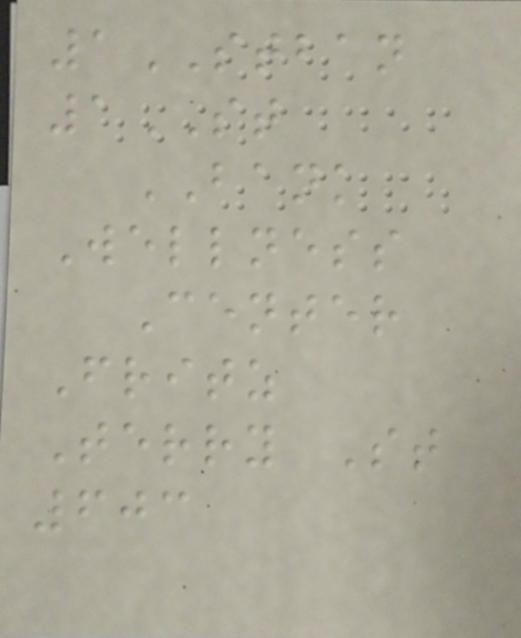1STBAN
1ST
BANK
Wellness
Center
Fritz
Terry St
603
